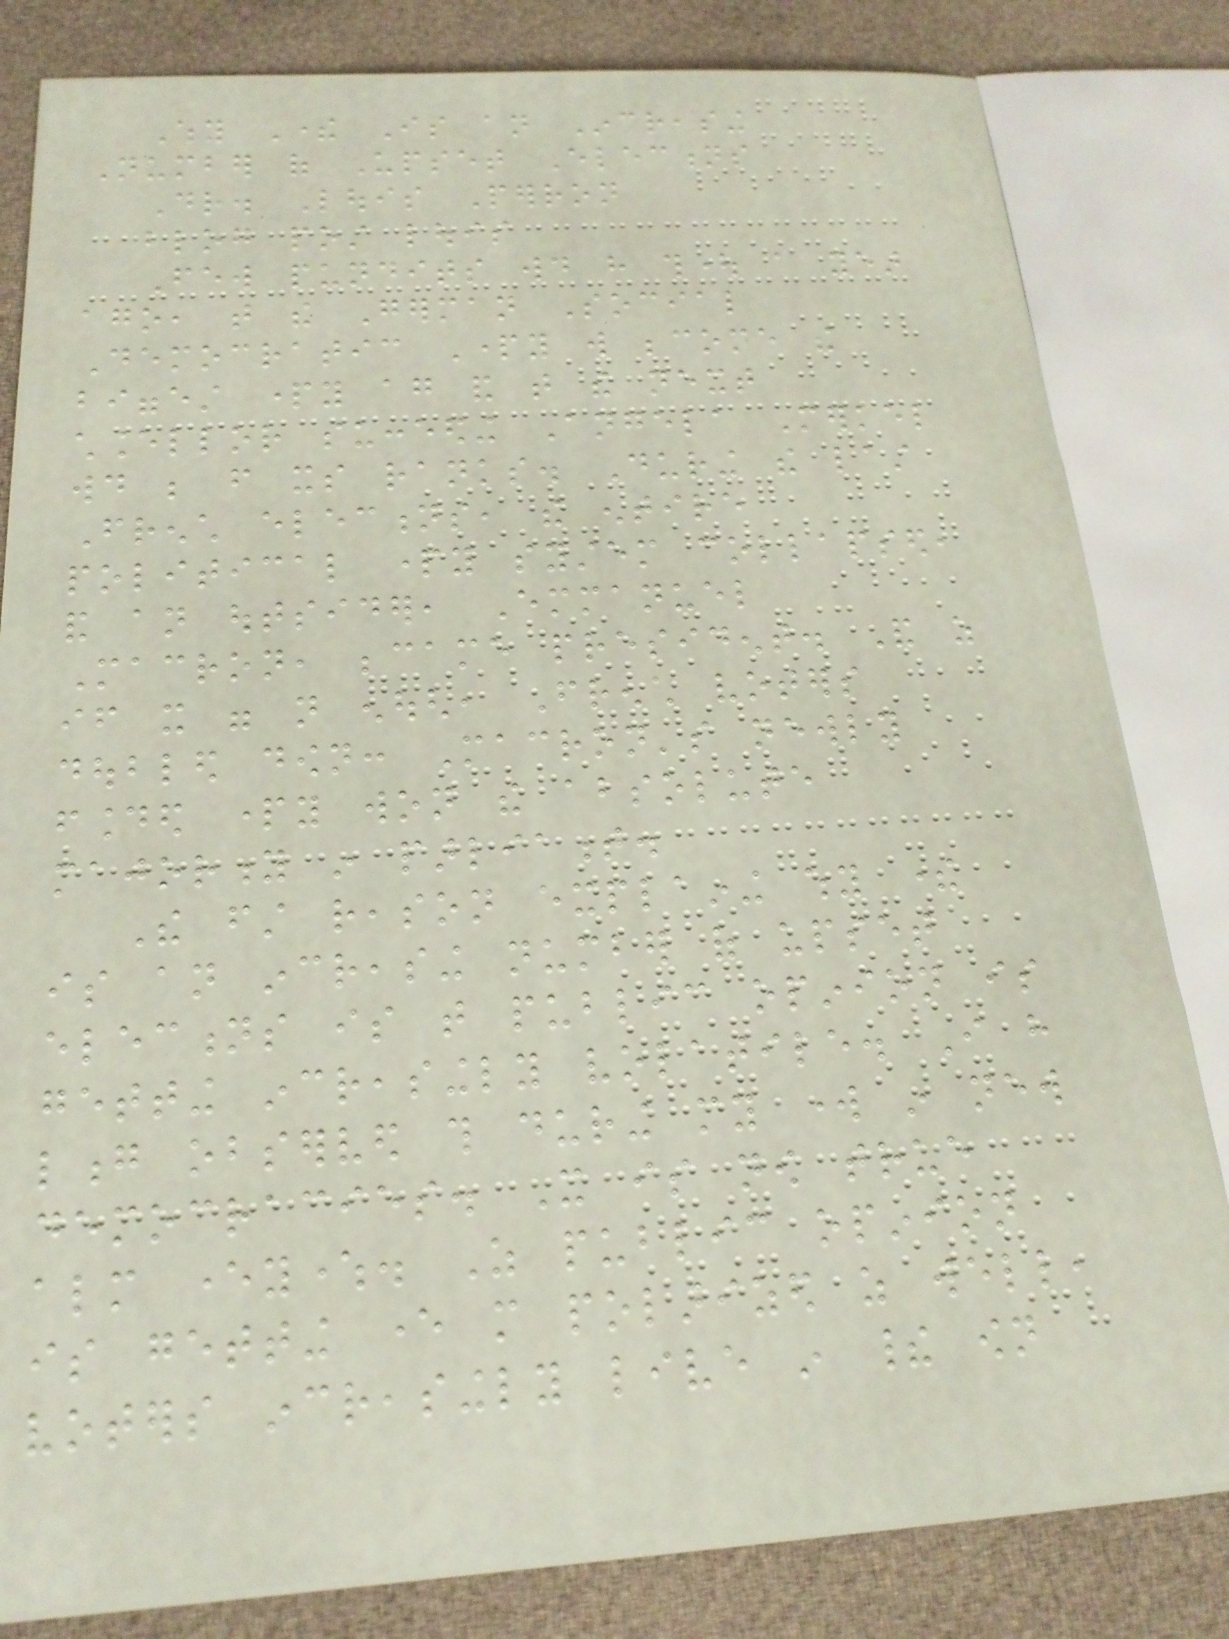Why There Is an Increasing
Number of Upset Elections
Dr. Louis Perron
blog post louis
Few pundits would have thought a year
ago, that the German Social
Democratic Party will become the
biggest party again and that the next
chancellor succeeding Angela Merkel
would be from its ranks. During the last
French elections, the entire
political party system collapsed,
and an outsider, Emmanuel
Macron, became president. And as
if it were not enough, French voters
doubled down: Macron's newly
founded party won the absolute
majority in parliament.
The first reason explaining why there
is an increasing number of upset
elections is that public opinion is
getting increasingly volatile. I have
long observed this during my work in new
democracies. It is now true
almost everywhere. As public opinion
is getting ever more polarized as well,
voters increasingly live in their own
